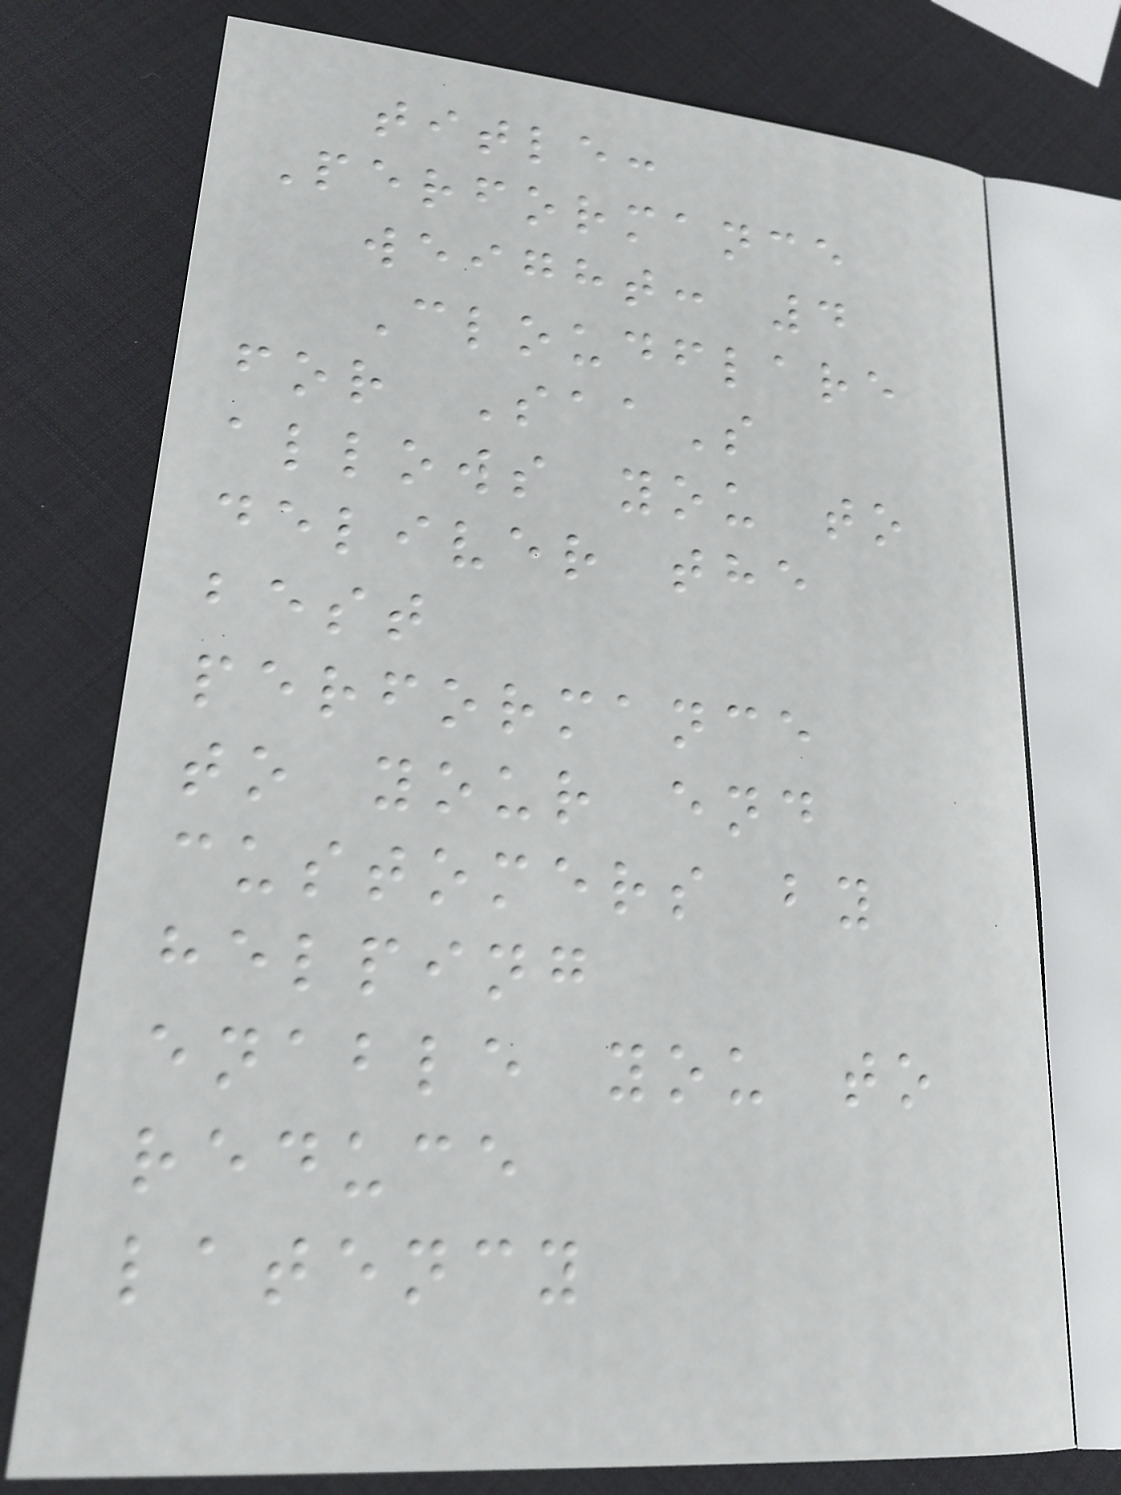title:
Performance
weight: 4
Cloudflare
for SaaS
allows you to
deliver the
best
performance
to your end
customers by
helping
enable you to
reduce
latency
